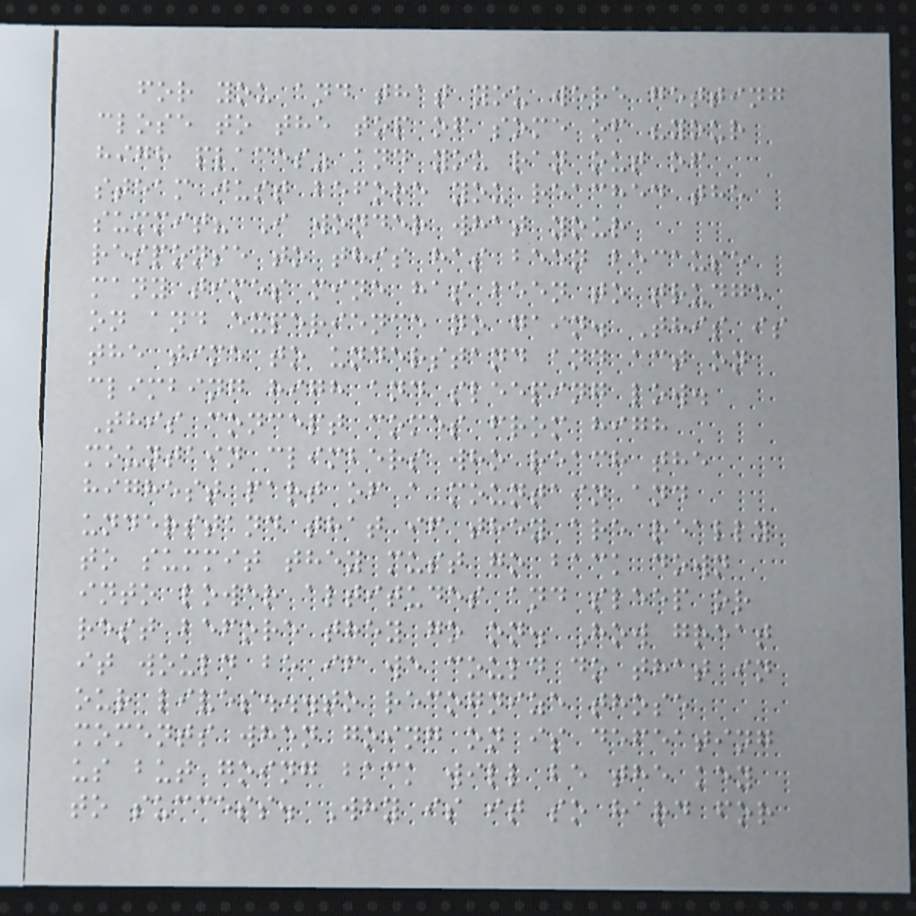for you and that you were getting
close to the top of some of "your
high places" and you ran out of
steam just before you reached the
summit? I wonder what your
response to this has been because
many times mine has been to trudge
on and experience no gain. This is
the time to understand and act on
climbing high and sleeping low.
This concept comes from high
mountain climbers who reach the
highest part of a mountain and
understand that if they are really
to summit they must go back down
into lower altitudes and sleep or
rest before they go on. How great
it would be if we could do that in
our lives...to recognize those
moments when going on is defeating
us but going back will be the key
to success. Why is it so hard for
